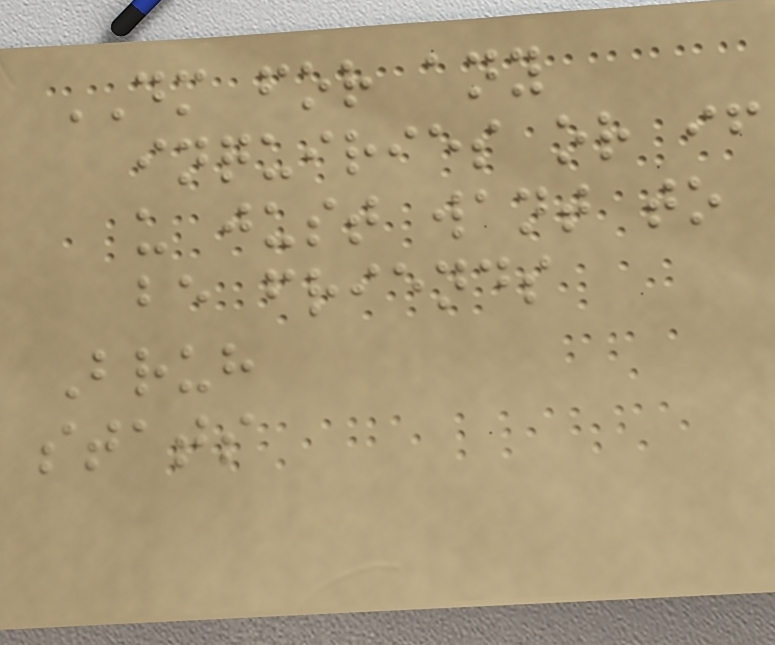DM for any
inquiries or if
u just want to
be friends
Bruh
stats
